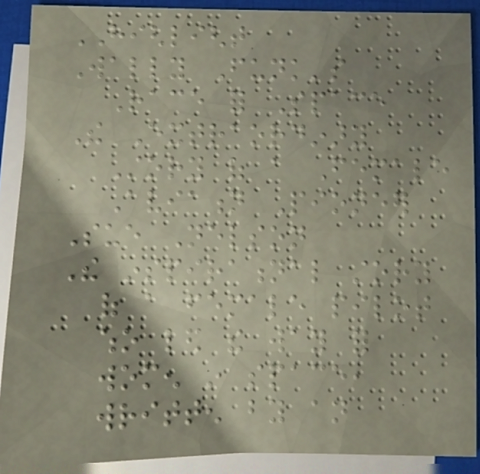HIGHLIGHT
Wally Funk's
Race for Space
The Extraordinary
Story of a Female
Aviation Pioneer
Sue Nelson
The inspirational story
of a female pilot
who led the way for
women in space,
written by an
